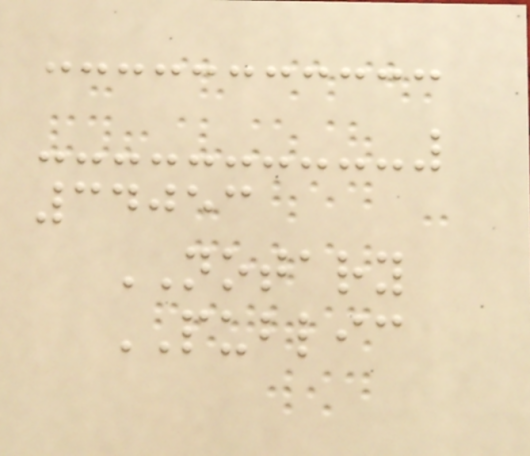34053
NOTARY
PUBLIC
